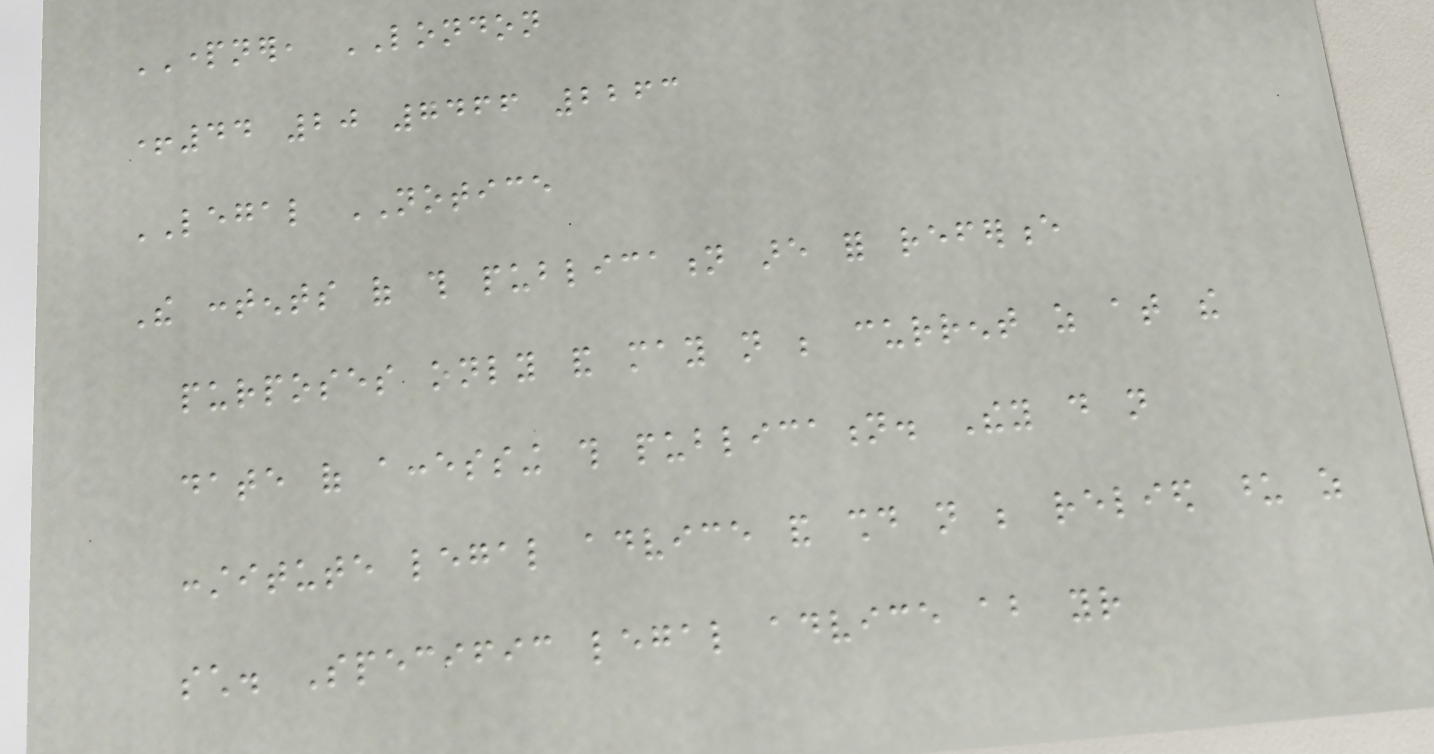PARTNER, LONDON
+44 20 7466 2263
LEGAL NOTICE
The contents of this publication are for reference
purposes only and may not be current as at the
date of accessing this publication. They do not
constitute legal advice and should not be relied upon as
such. Specific legal advice about your
